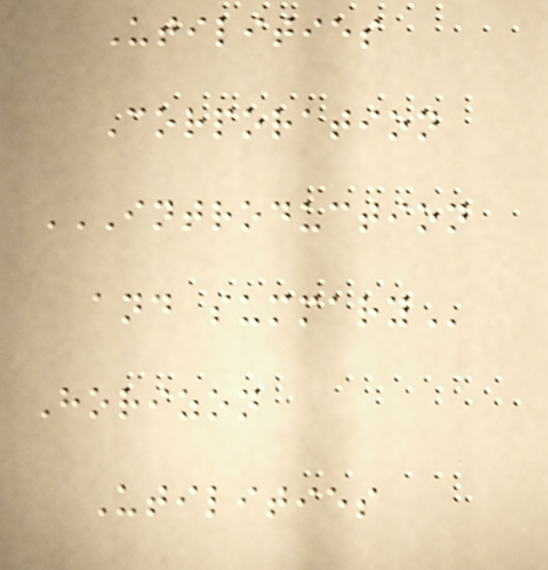Utilities
Corporation
INTRODUCTION
AND SUMMARY
Horizon
Utilities
